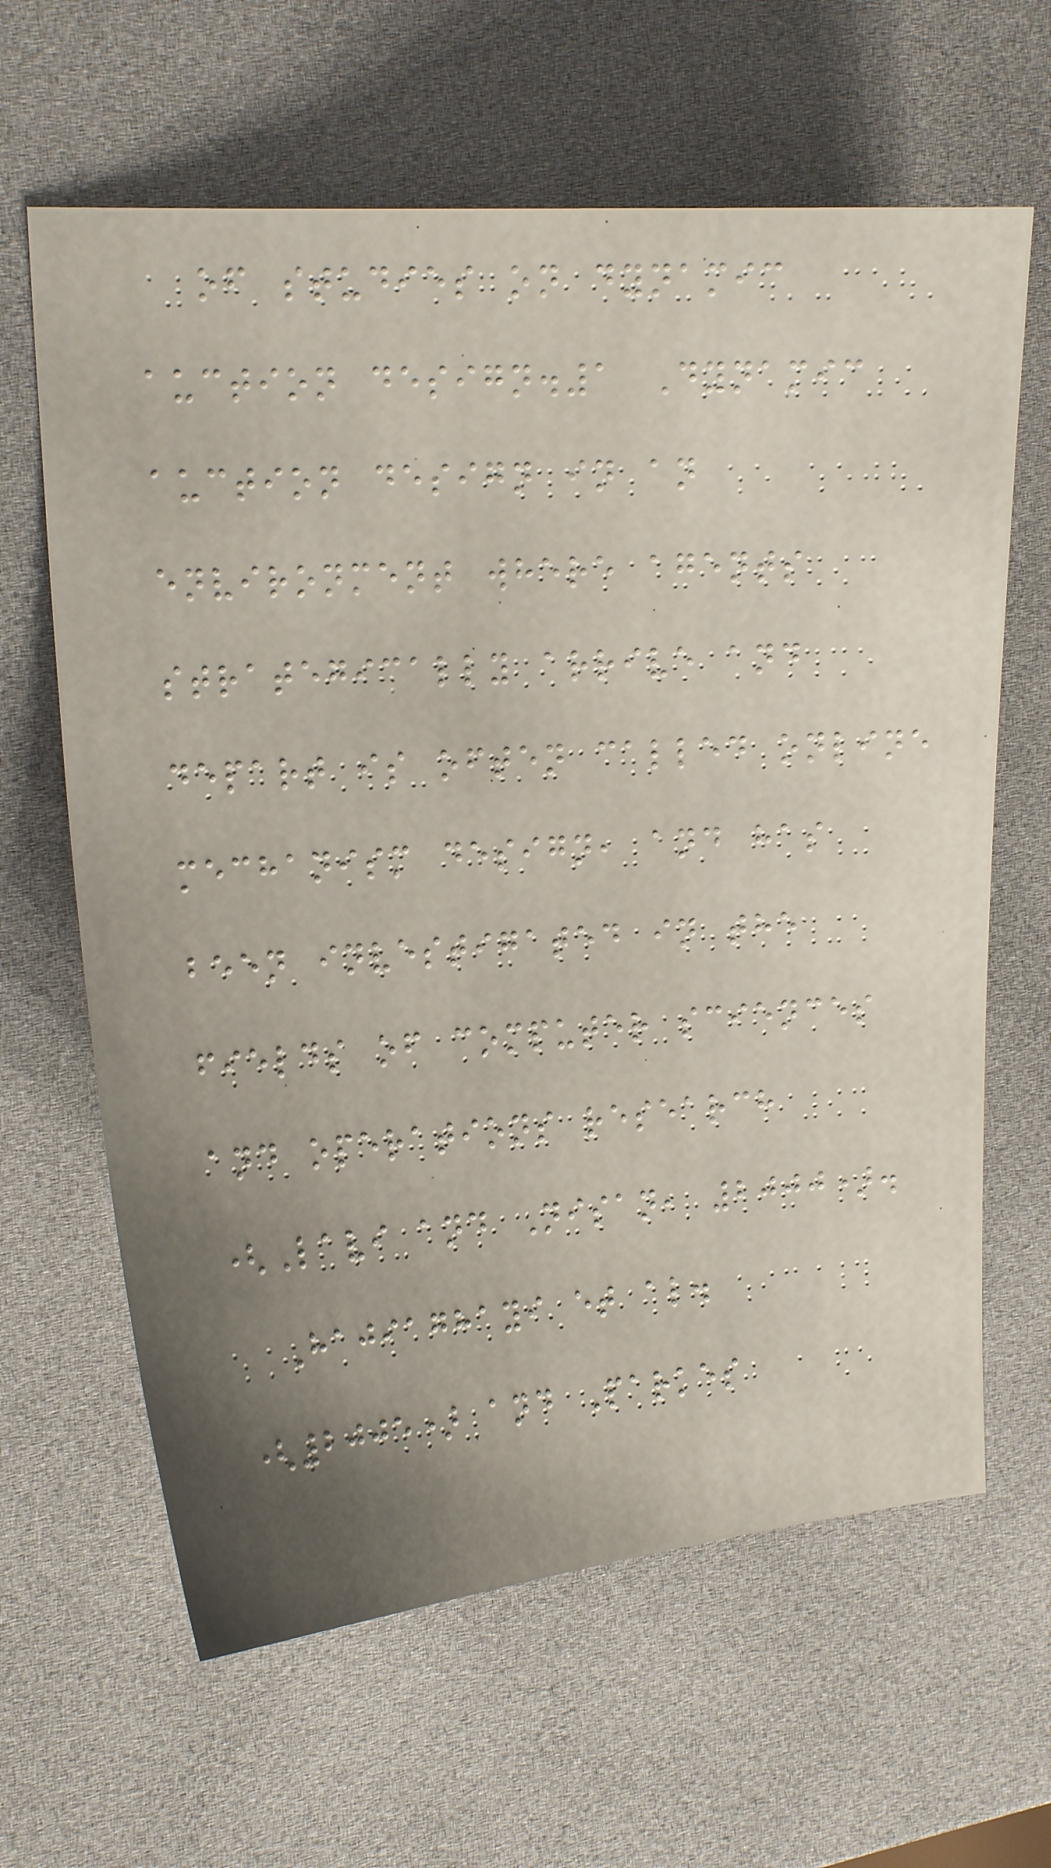of studies on dynamic
auction design.1 Dynamic
auction design in an
environment where agents
strategically arrive and
depart is often called online
mechanism design, and has
been investigated in the
fields of computer sciences
and operations research
(Lavi and Nisan, 2000).
Hajiaghayi et al.
(2005) and Parkes
